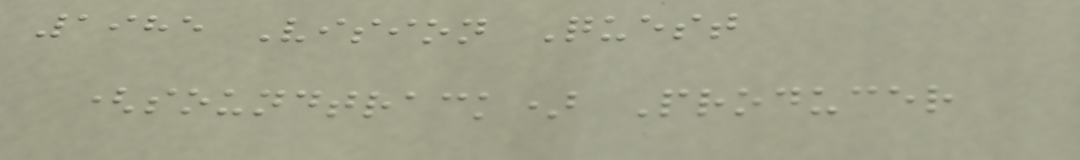1985 Vision Quest
(soundtrack) Producer
